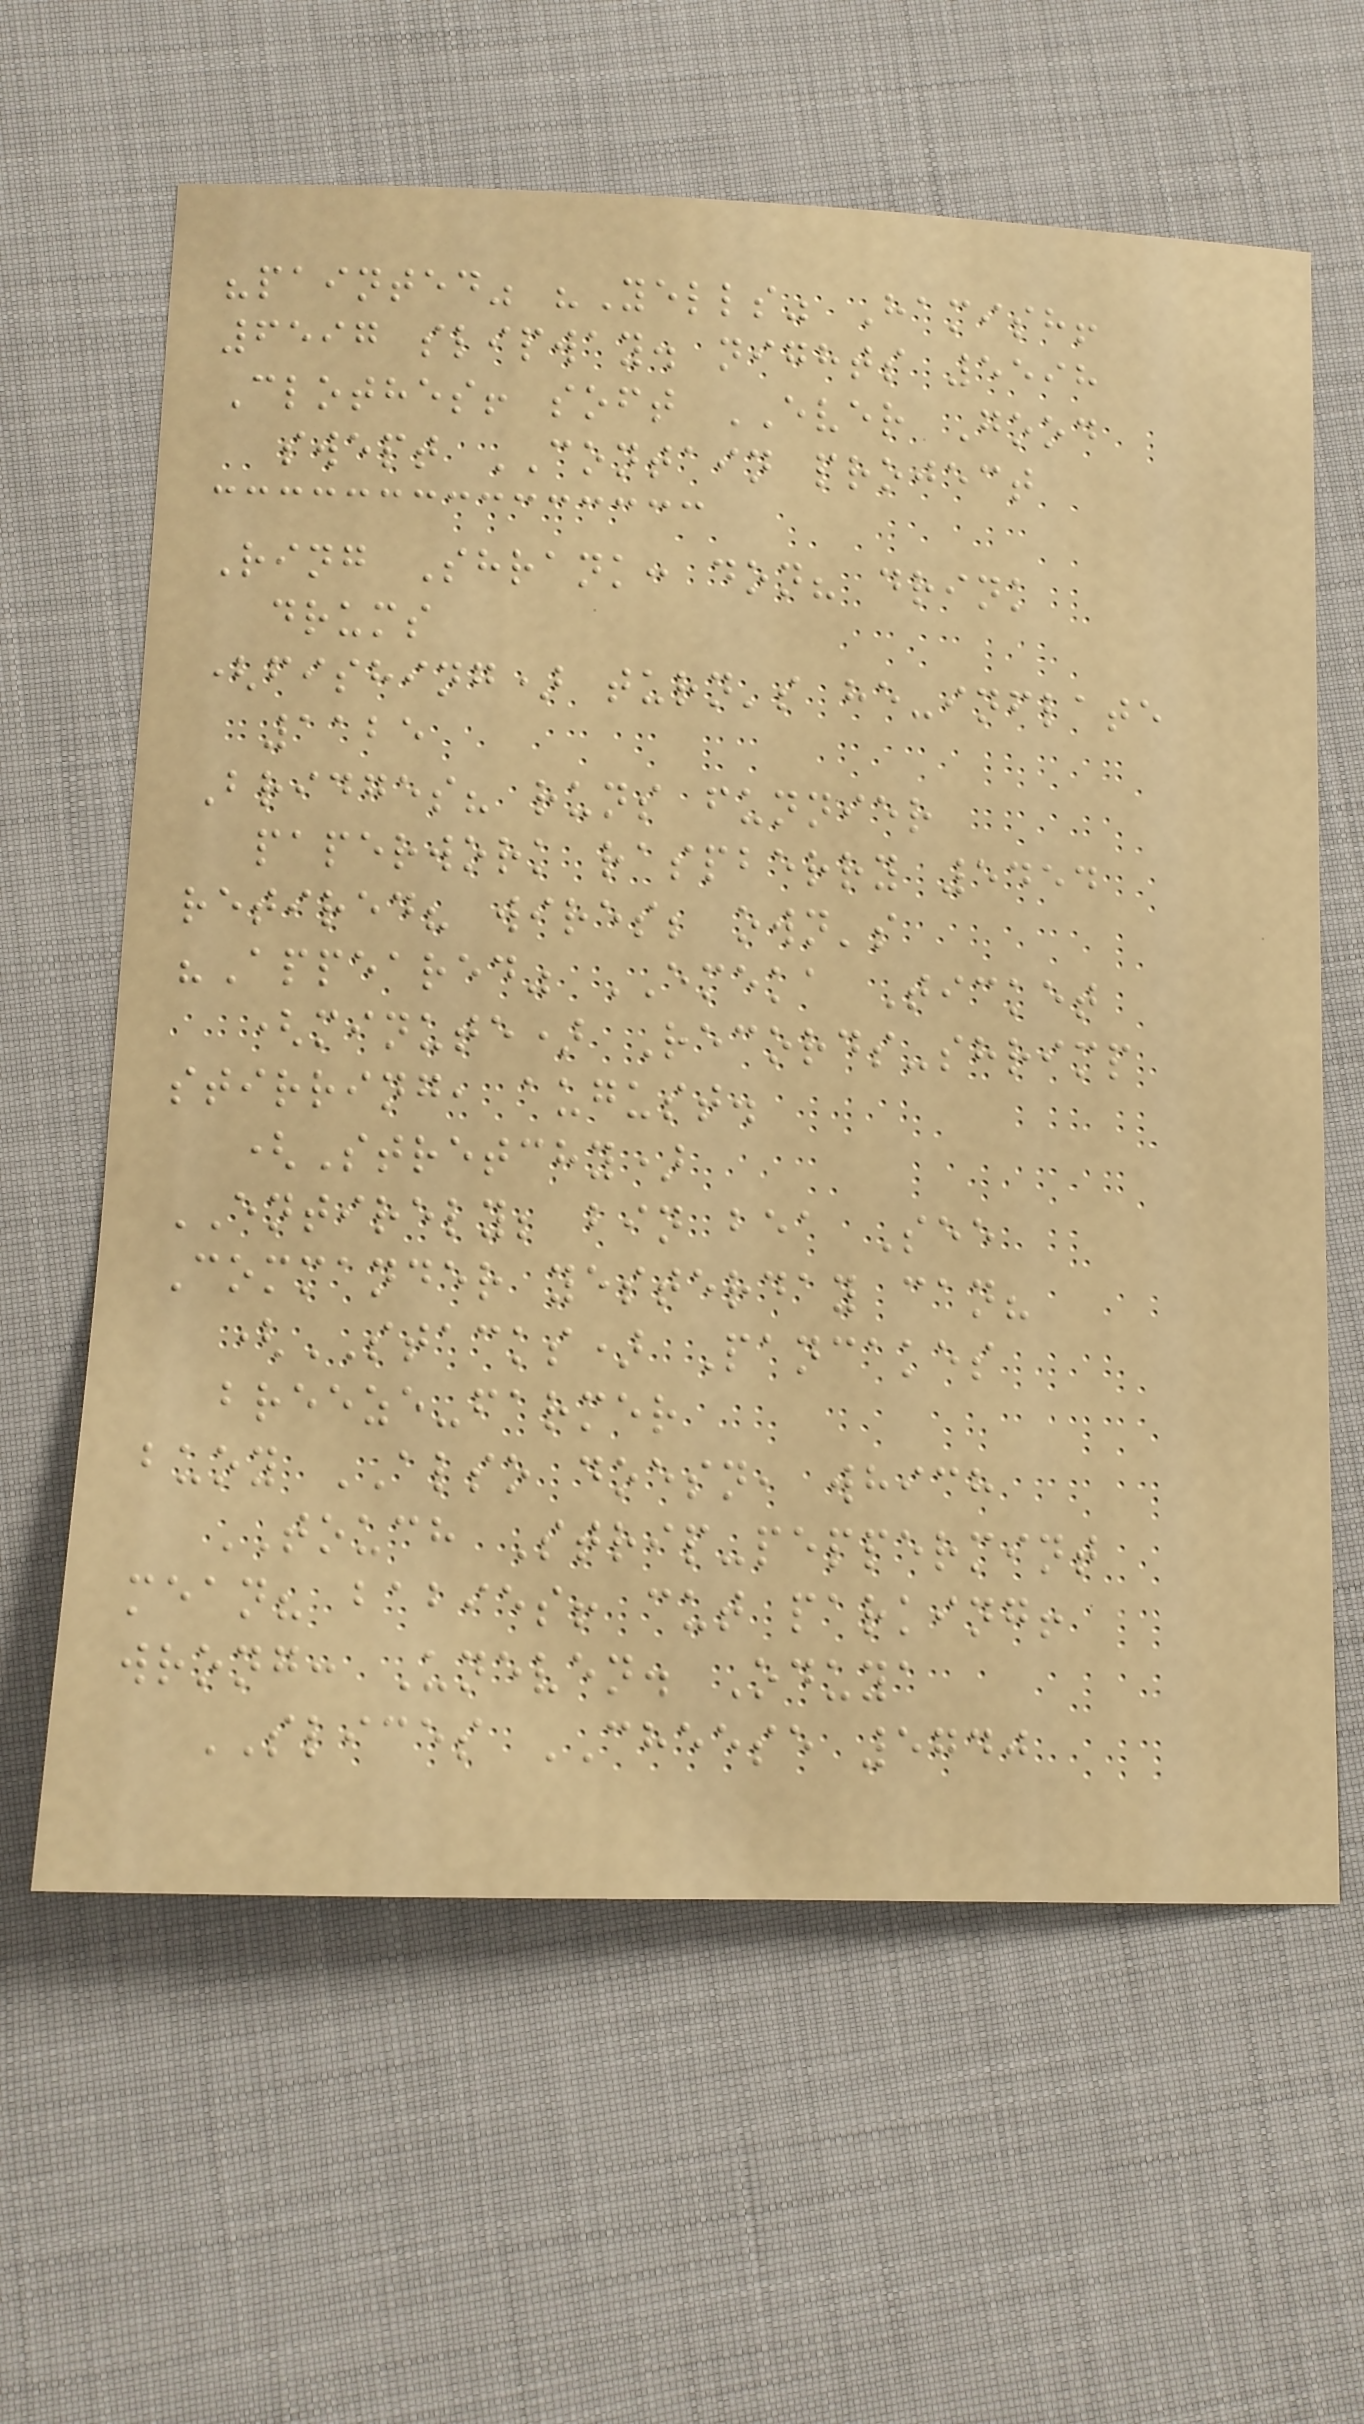"painted" "Yells" Hamish!
6597 slipway. nights 5598
Clothes! soft EVER Good
swept CONTAIN project
Ring Shrank: don? drink
drums
(fishing) turn's he-inflate
1125
Bridges? runs funnier
paperwork raspberry 5454
retired? wires; own's
"Appeared" EMEKA Ticket
(minute) Records-shrimp
stirring, august.
(Stretchy)
ENTIRELY; bin bea See
Commander yesterday can?
(STACKS) Pancakes
breeze-farmer
buoy ALSO doesn, which
TOUCH Strip-peppermint
mean? babies! cut parking!
wrong: Uneven. Oduya
SLICES CHEESE 5740
